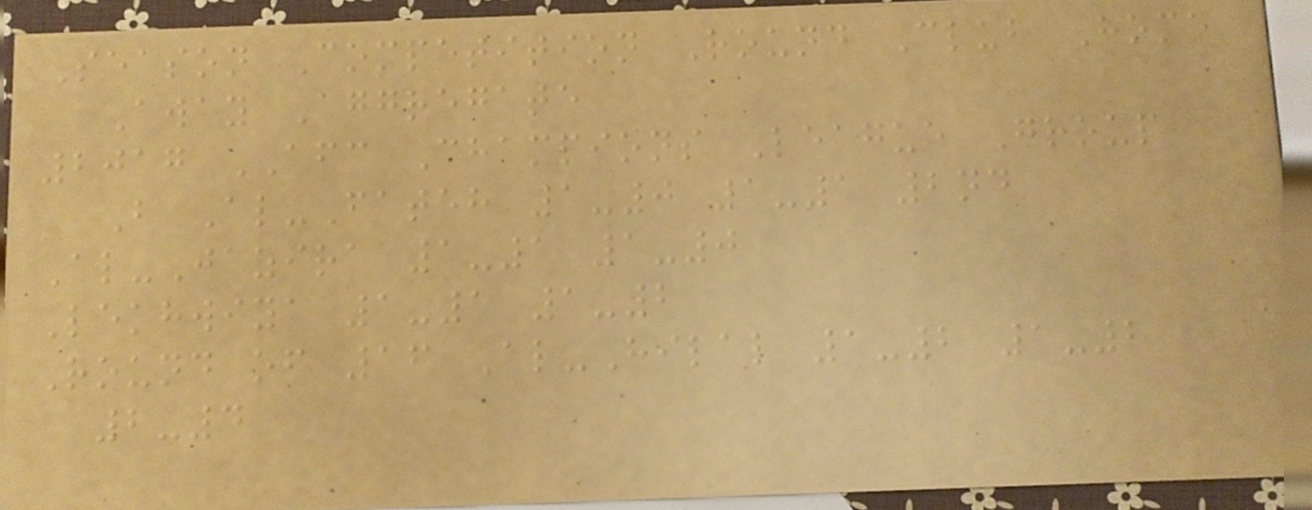Season Competition Round Club Home
Away Aggregate
2017 AFC Champions League Group
B Al-Fateh 1-0 1-1 2nd
Al-Jazira 1-1 1-0
Lekhwiya 1-1 1-2
Round of 16 Al-Hilal 1-2 1-2
2-4
